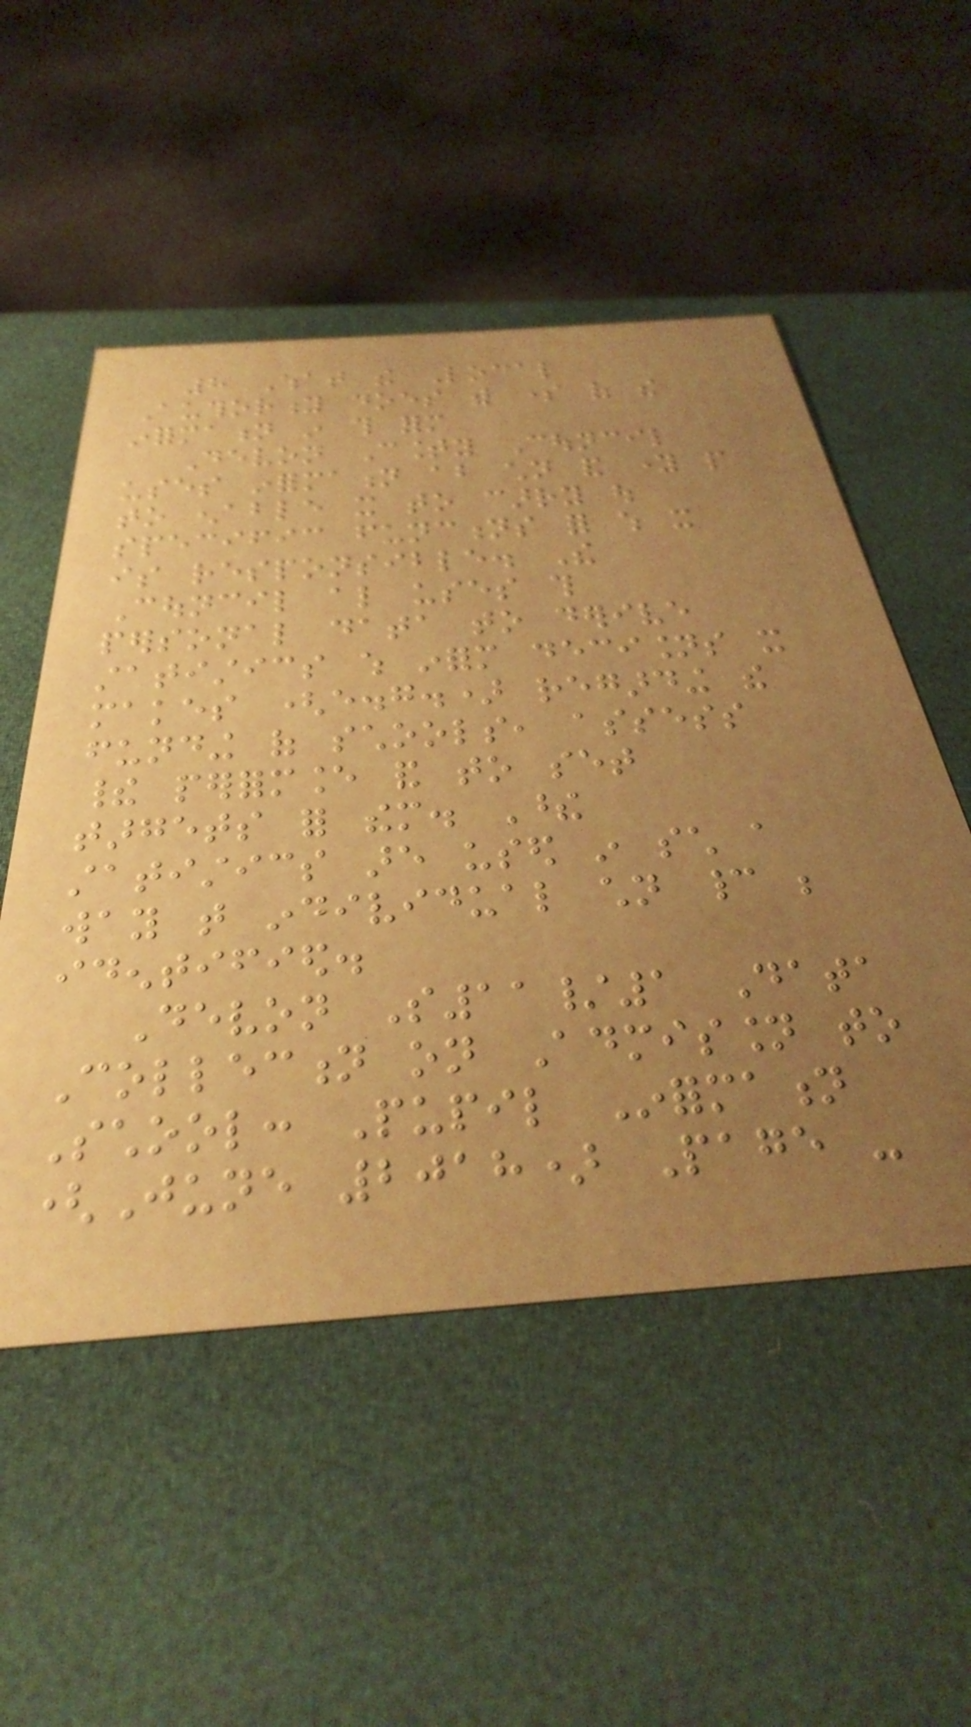8 What the Local
Authority does with some of the
information in this form
Devon County Council
uses information about children and young people
to enable it to carry out
specific functions for which it
is responsible. The
Council also uses this
personal data to derive
statistics which inform decisions it
makes (e.g.) regarding the
funding of schools, assess
their performance and to set
targets for them. These
statistics are used in such a
way that individual children cannot be
identified.
Devon S11/1 Data
Collection on Admission to
School: Pupil Information
(June 2018) Page -
